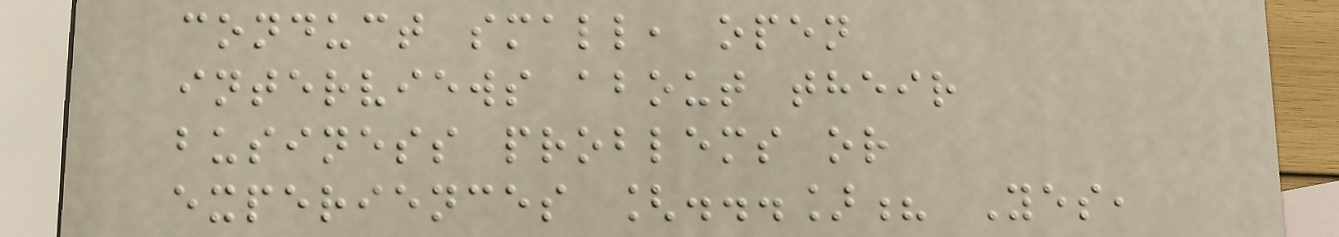conduct small, open
interviews about their
business problems or
experiences [...]? Yes,
